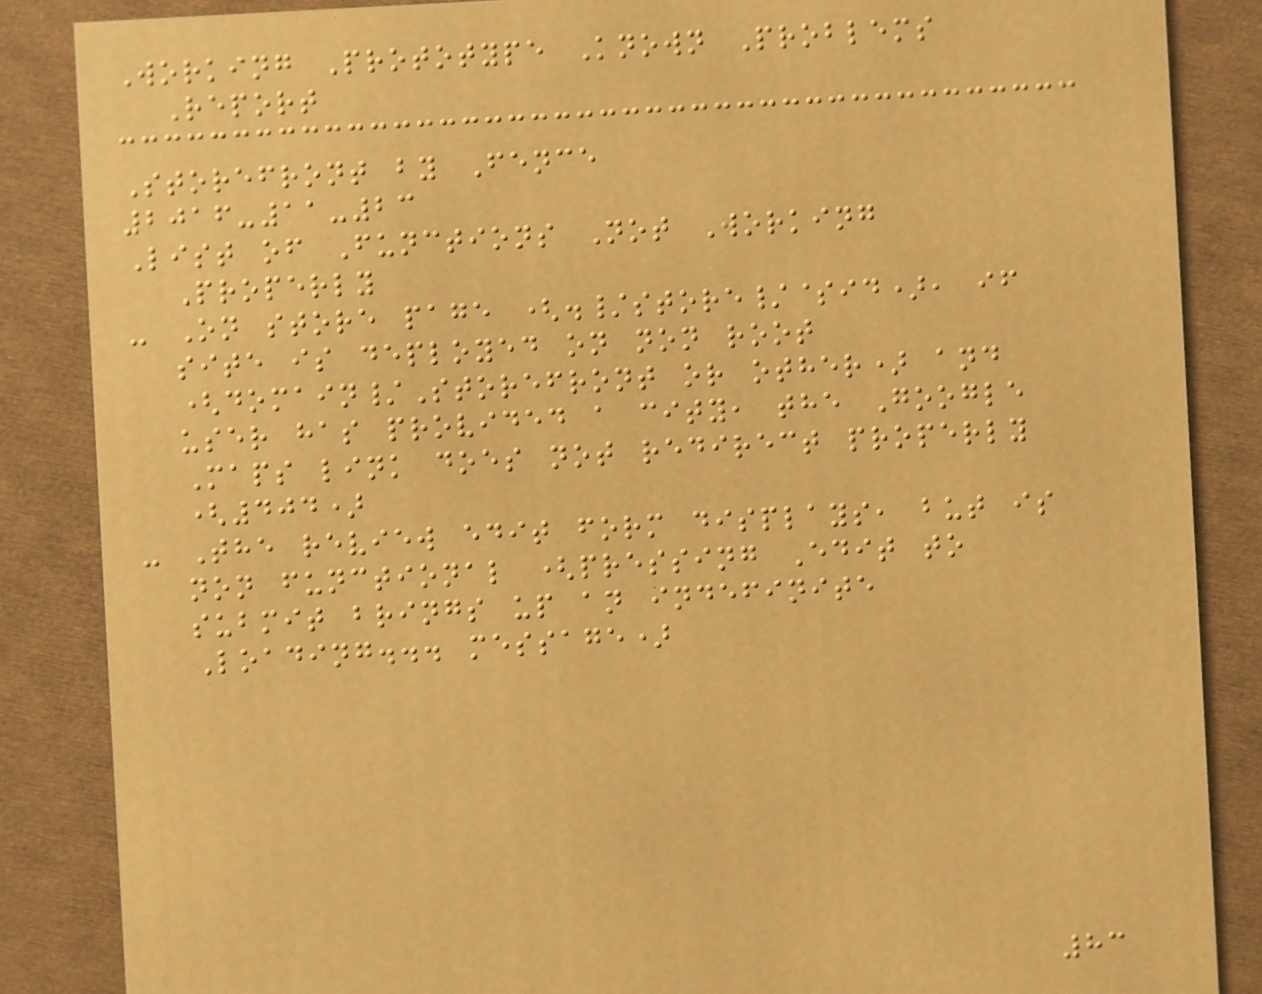Working Prototype Known Problems
Report
Storefront by Fence
2016-11-23
List of Functions Not Working
Properly
- On store page (./store/$id), if
site is deployed on non root
(domain/Storefront or other) and
user has provided a city, the Google
Maps link does not redirect properly
(404)
- The review edit form displays, but is
non functional (pressing Edit to
submit brings up an indefinite
Loading... message)
83
